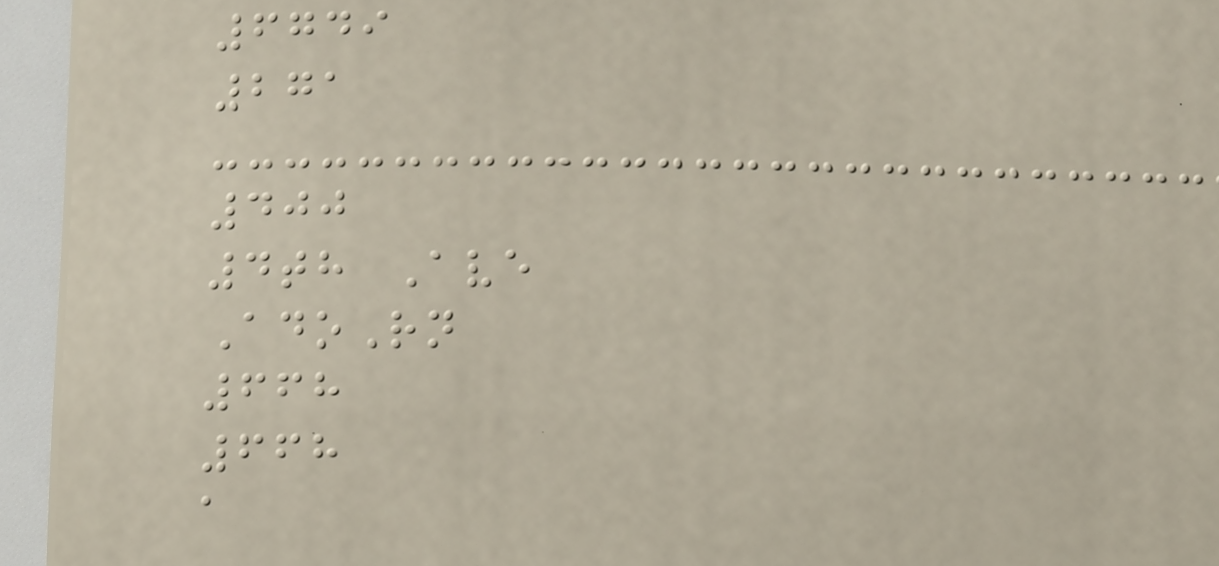6749
271
400
4th Ave
AdoRn
668
668
a
